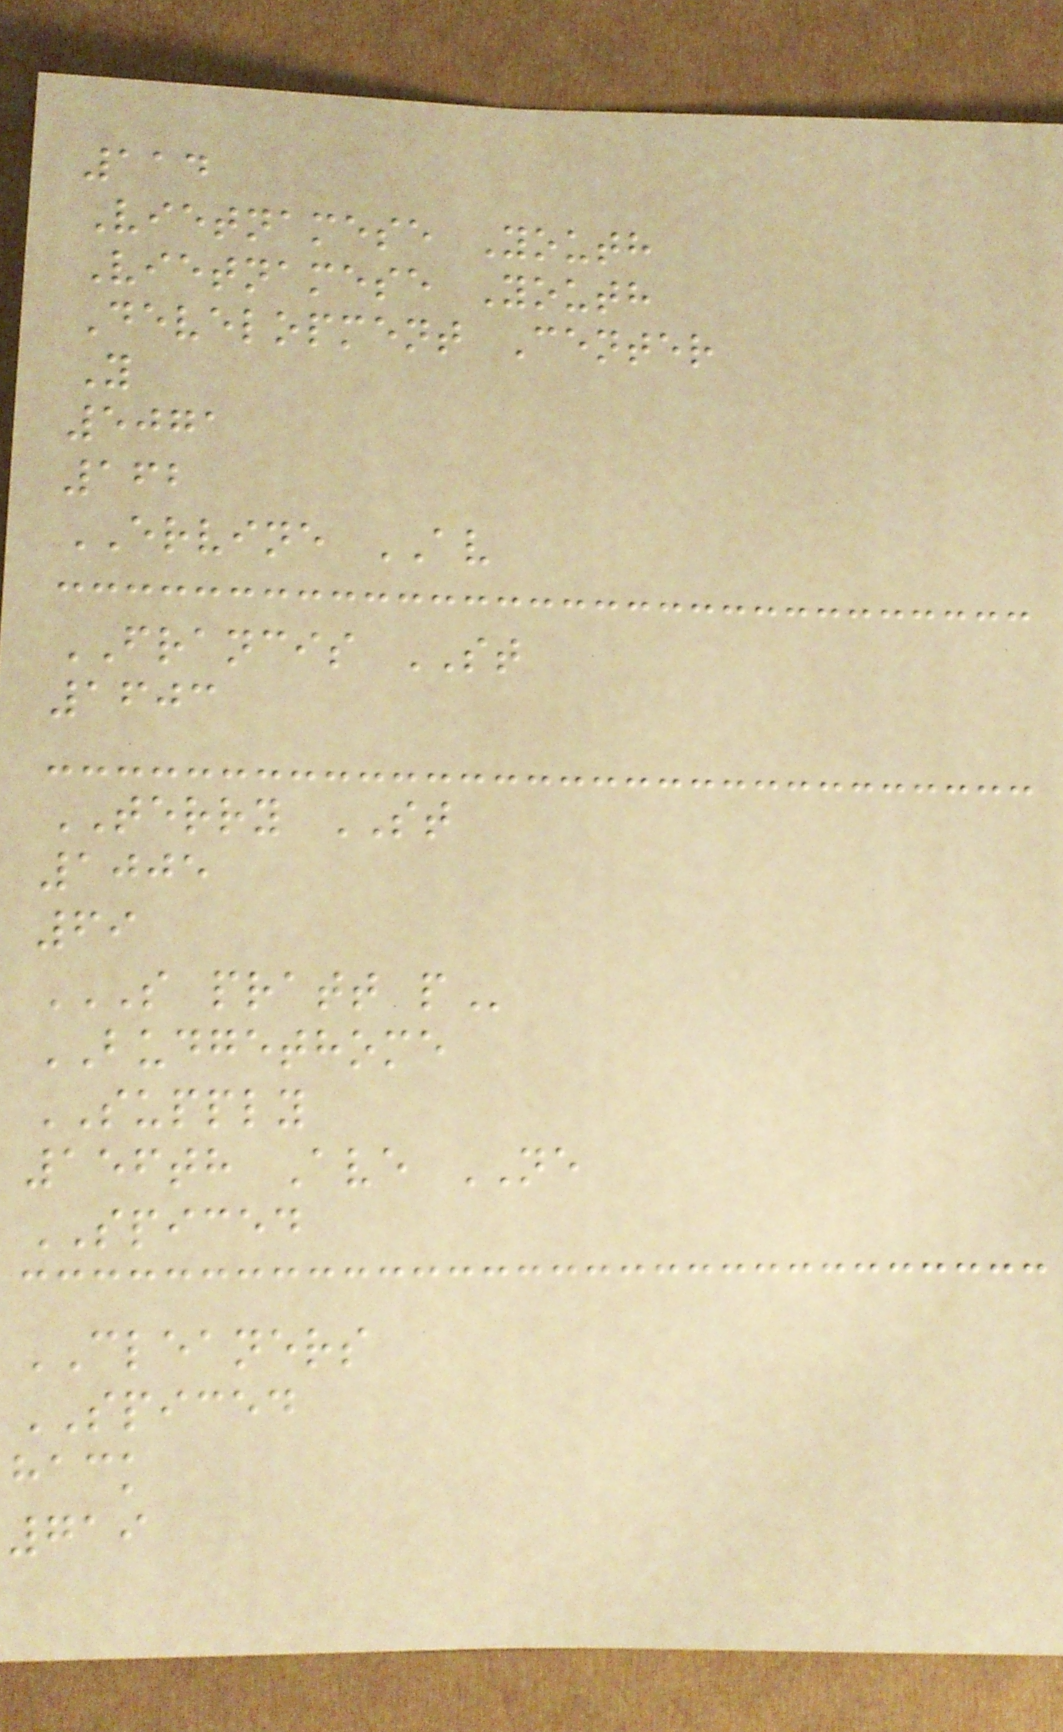114
Vietnamese Youth
Vietnamese Youth
Development Center
Y
5071
162
ERVINE AV
FRANCIS ST
1603
TERRY ST
1005
69
S PRATT P
BUDGETHOME
SUPPLY
156th Ave NE
SPICED
CLEANERS
SPICED
hack
719
